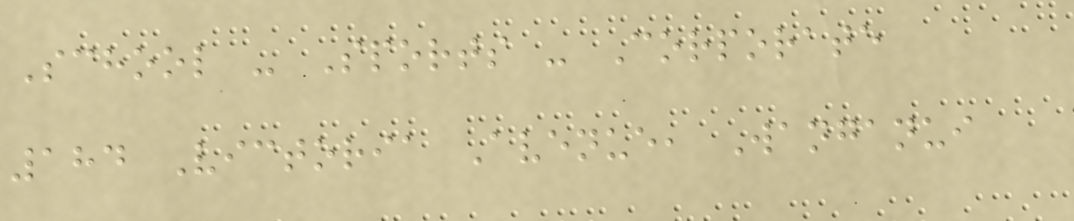School - Sports - Corporate
184 Victoria Avenue, Wanganui
